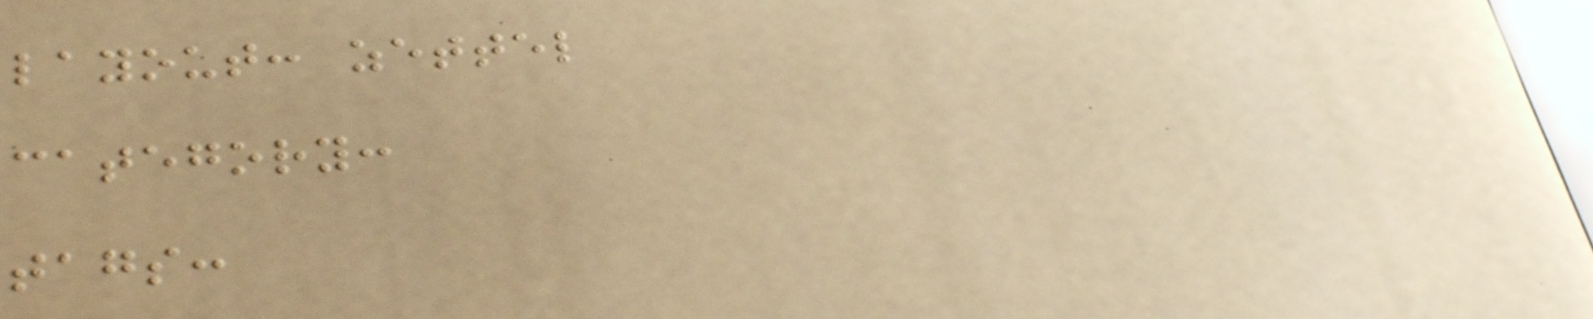layout: zettel
category:
tags:
